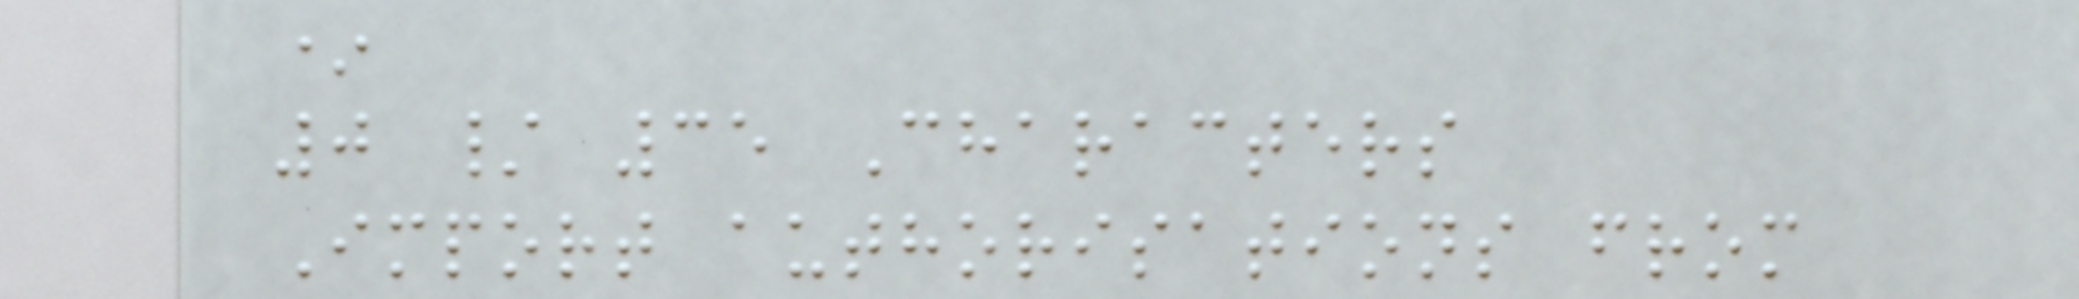*
0 / 35 Characters
Import authorisations from
